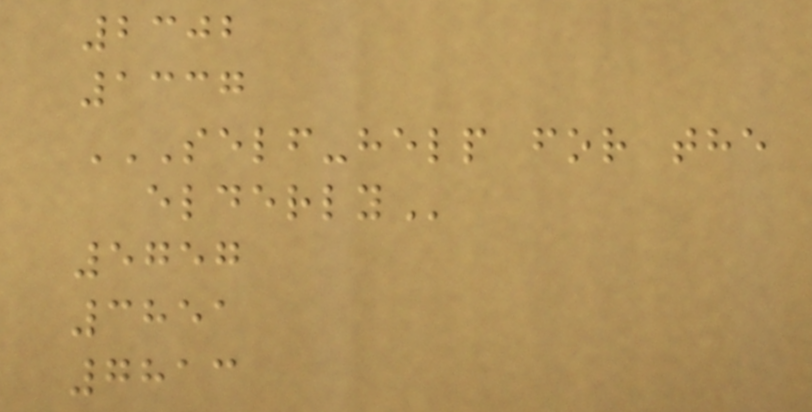2302
1337
SELF-HELP FOR THE
ELDERLY
5757
3851
7813
